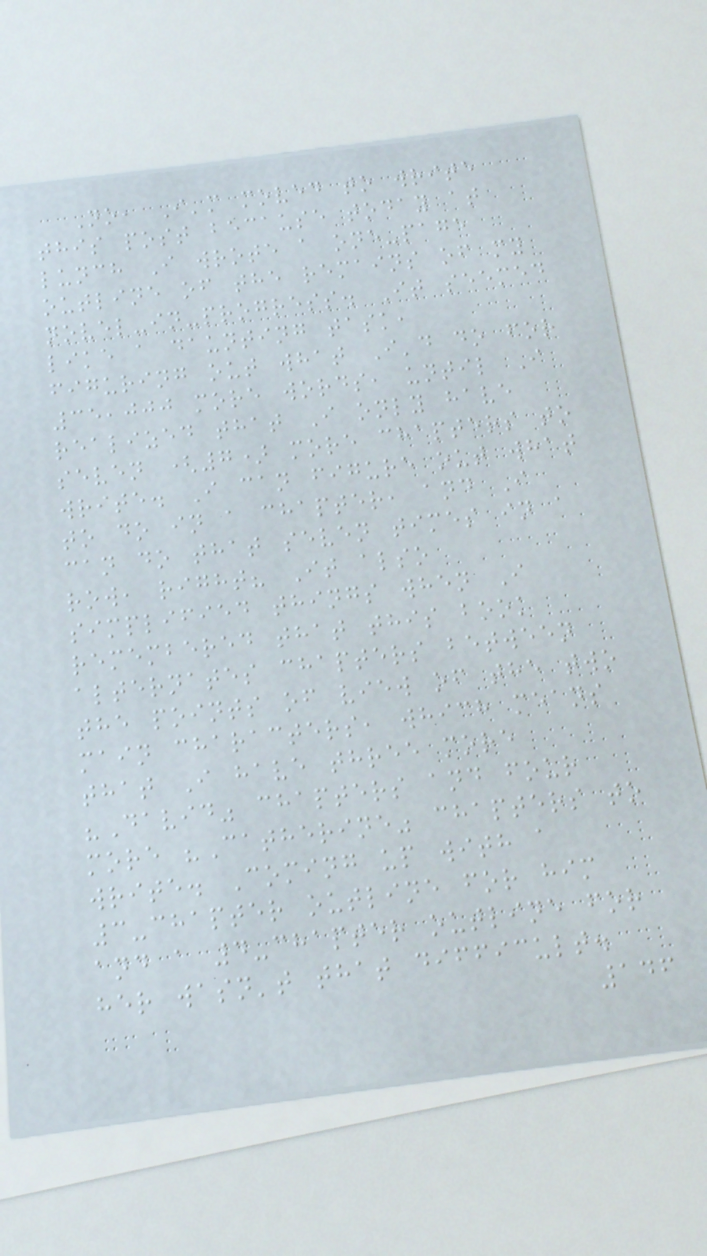No, I'm moved to write
this post because today at
lunch I wrote a one-page
outline of the remains of my
novel-in-progress. It seemed
like a daunting task,
figuring out what I'd do for
35,000 more words, until I
realized that I only have
seven (7) more chapters to
write. I can figure out what
to do in a chapter, and I
can do that seven times in a
row, right? It also
simplified things when I
remembered that this book
alternates chapters between
the points of view of the two
main characters, which means
that I have three more
"David" chapters and four
more "Catherine" chapters to
write. Coming up with a
3-chapter outline for him
and a 4-chapter outline for
her wasn't that difficult.
146
